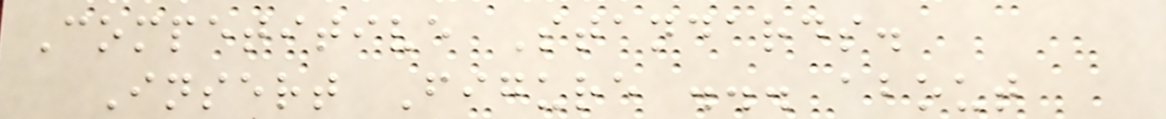Competitive Standards.
Insert Figure ... about
